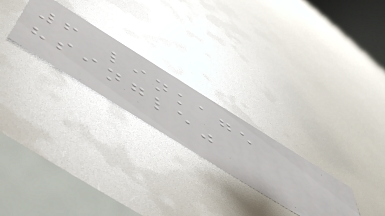6 linkage
"single"
